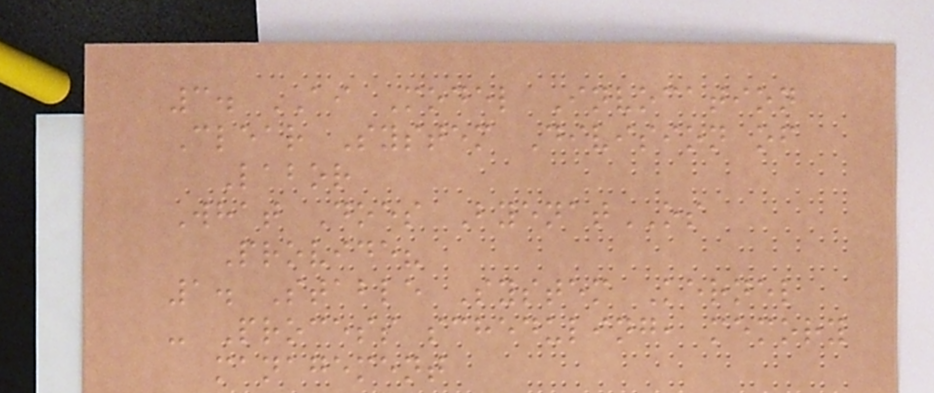3. AI Model Invocation
Clear System Division of
Labor
What Does ByenatOS
Provide?
1. Stable System Kernel
- Process scheduling, memory
management
